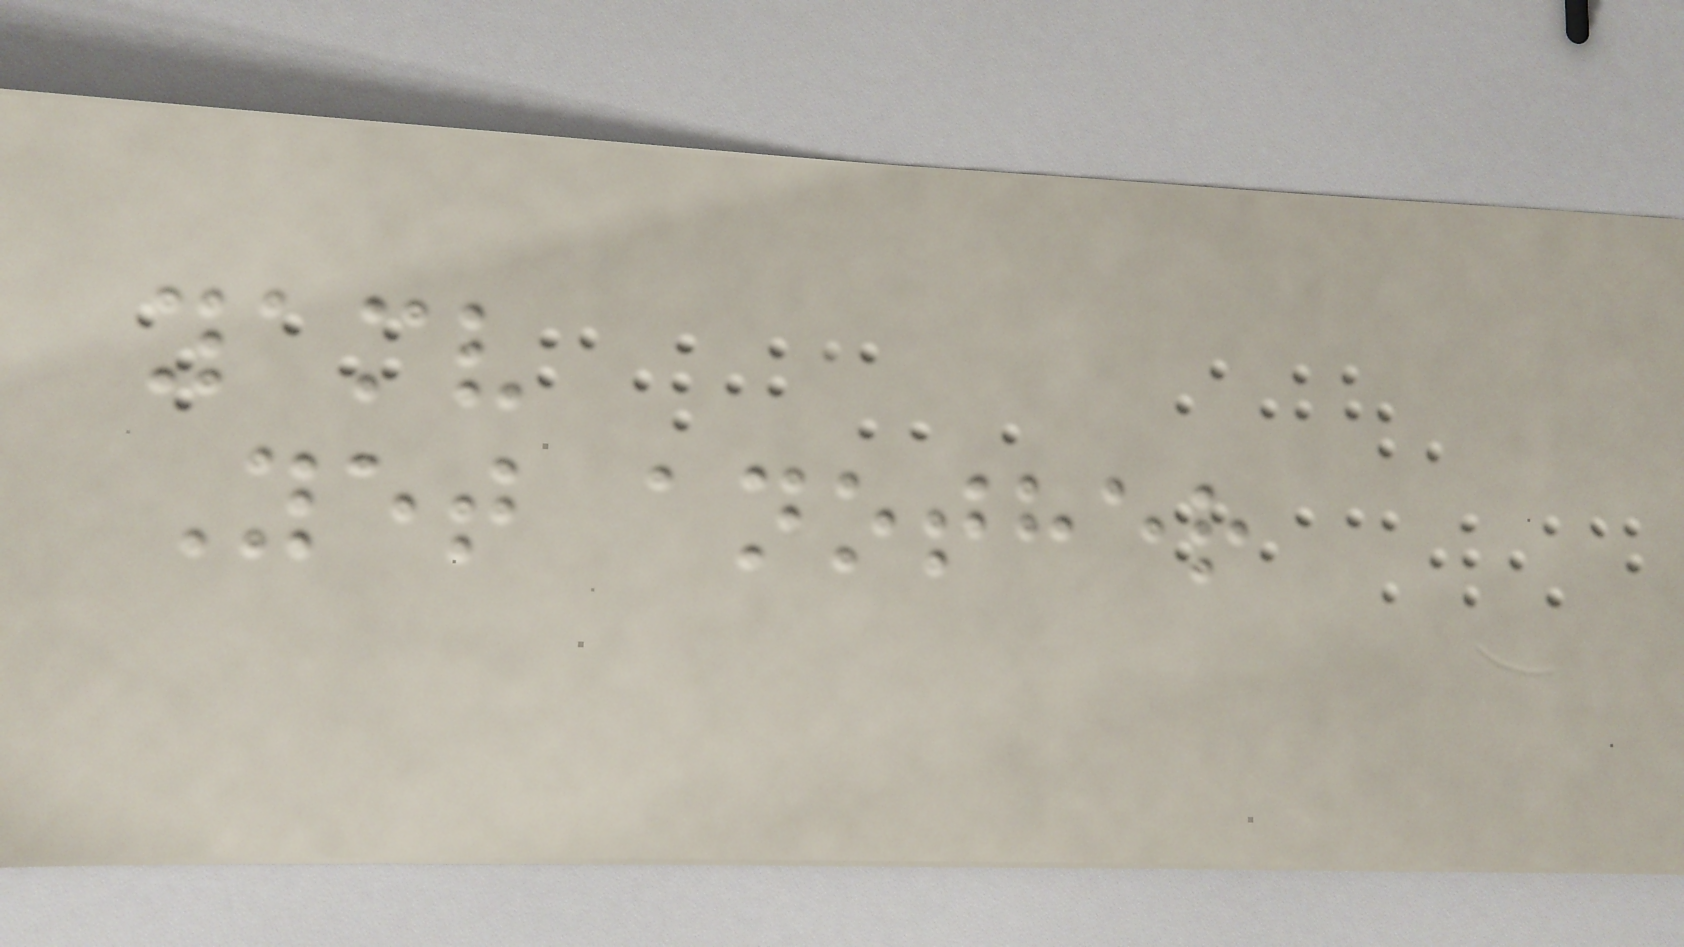yamv
Yet another
